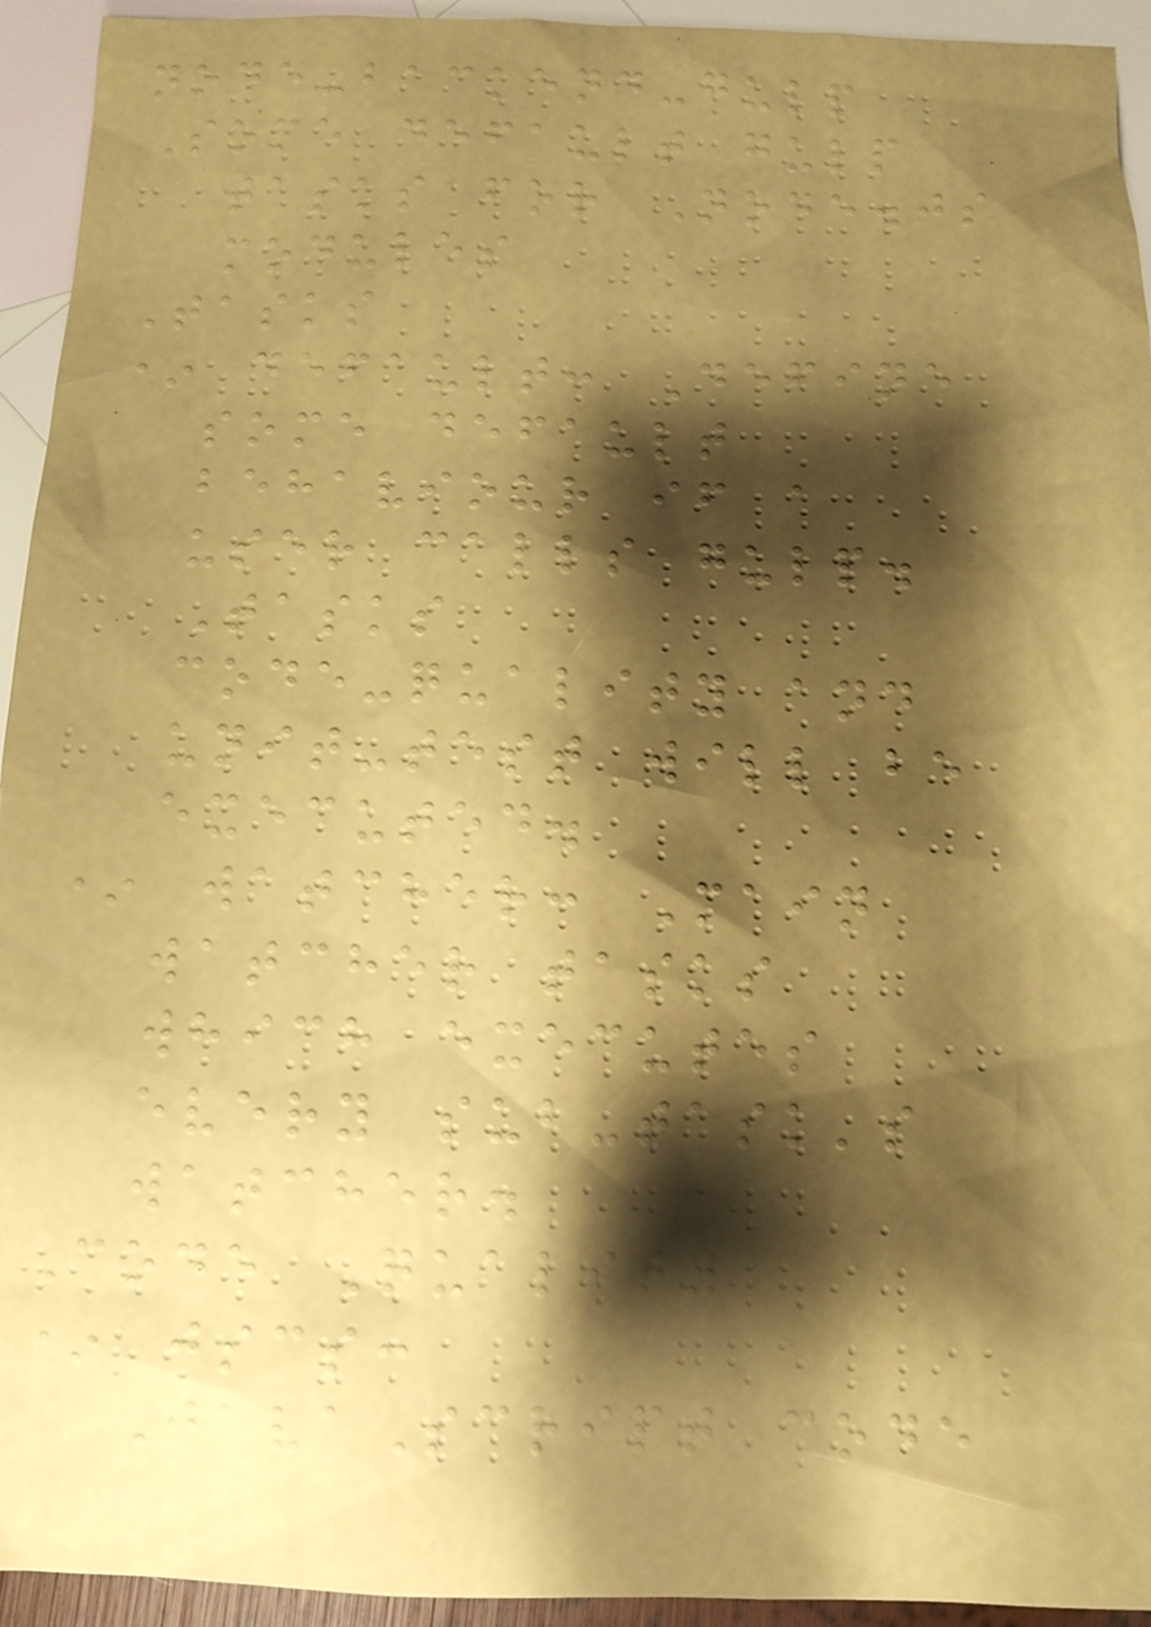node-backend-gulp
Some default gulp
tasks for Node.js
modules
Tasks
* default: Define
some default
behaviour if a
user calls gulp.
Tasks
code-quality and
unit-test will be
executed.
* watcher: Main
watcher tasks
which executes
every sub-task's
watcher.
Code Quality
* jscs:
JavaScript code
